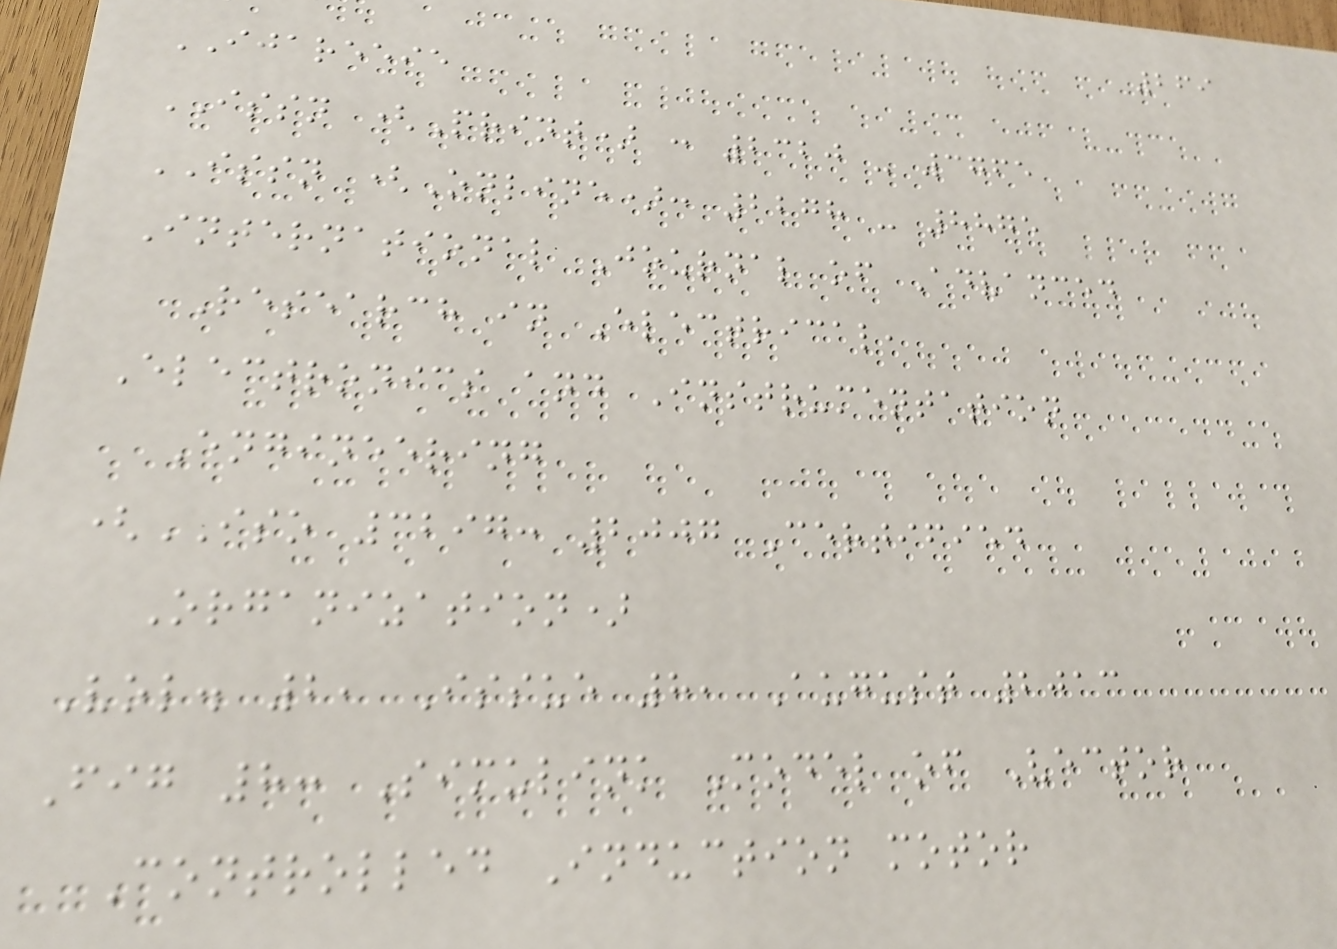269
IJAREEIE
ISSN (Print) : 2320 - 3765
ISSN (Online): 2278 - 8875
International Journal of Advanced
Research in Electrical,
Electronics and Instrumentation
Engineering
(ISO 3297: 2007 Certified
Organization)
Vol. 2, Issue 8, August 2013
Fig 8: Simulink Model of Vector
Controlled Induction motor
